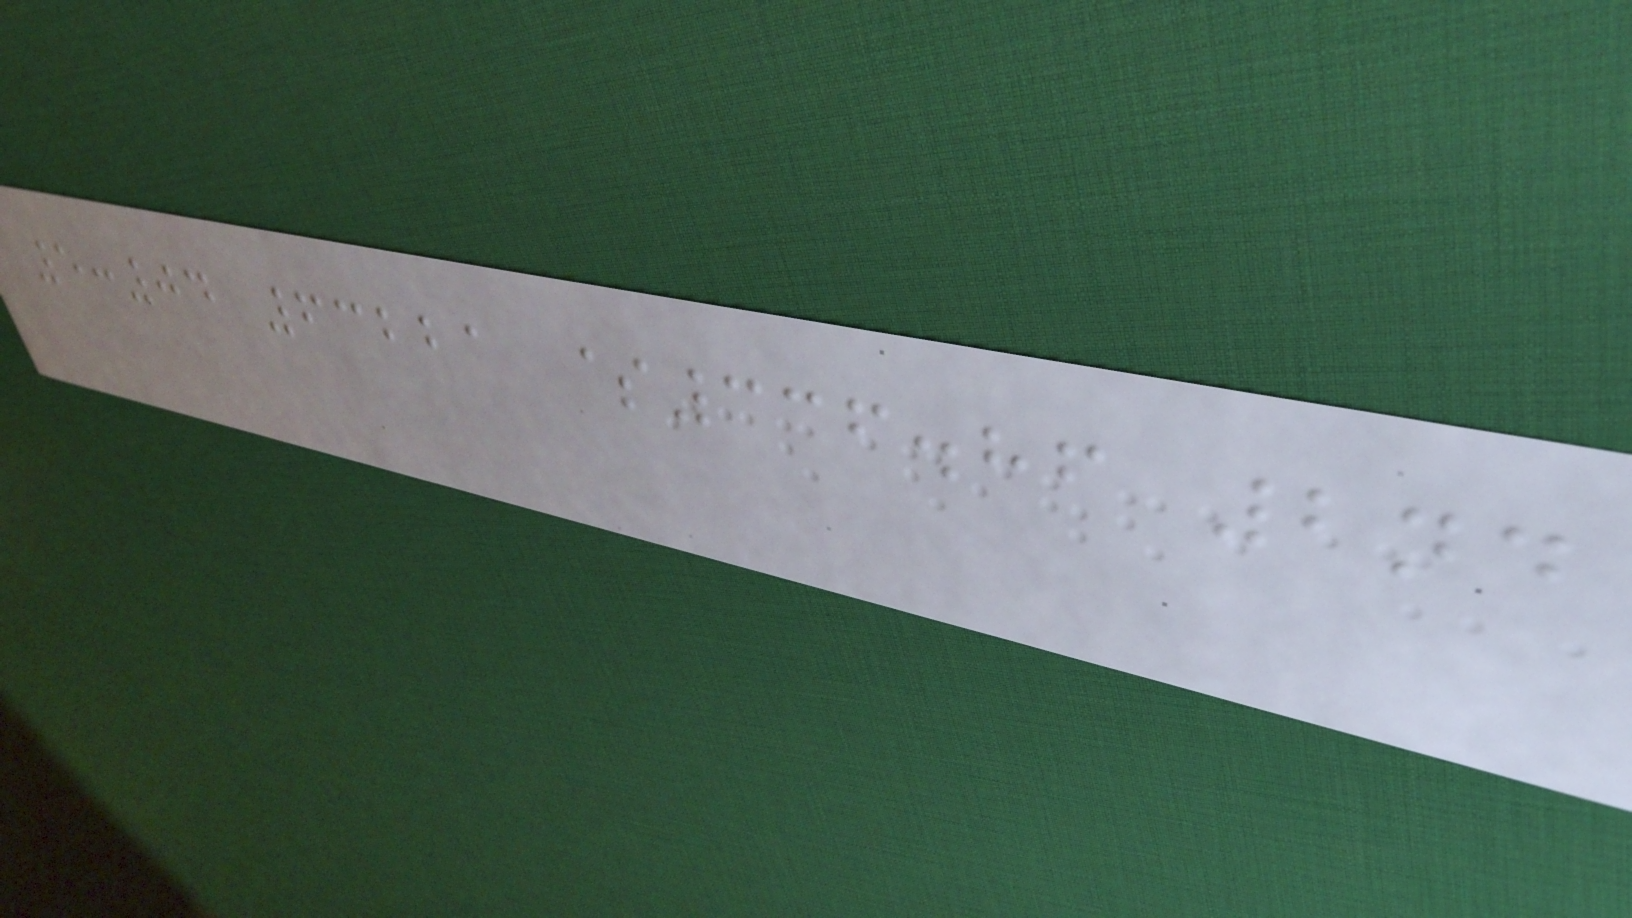5:04 63221 $336.86 2nd
